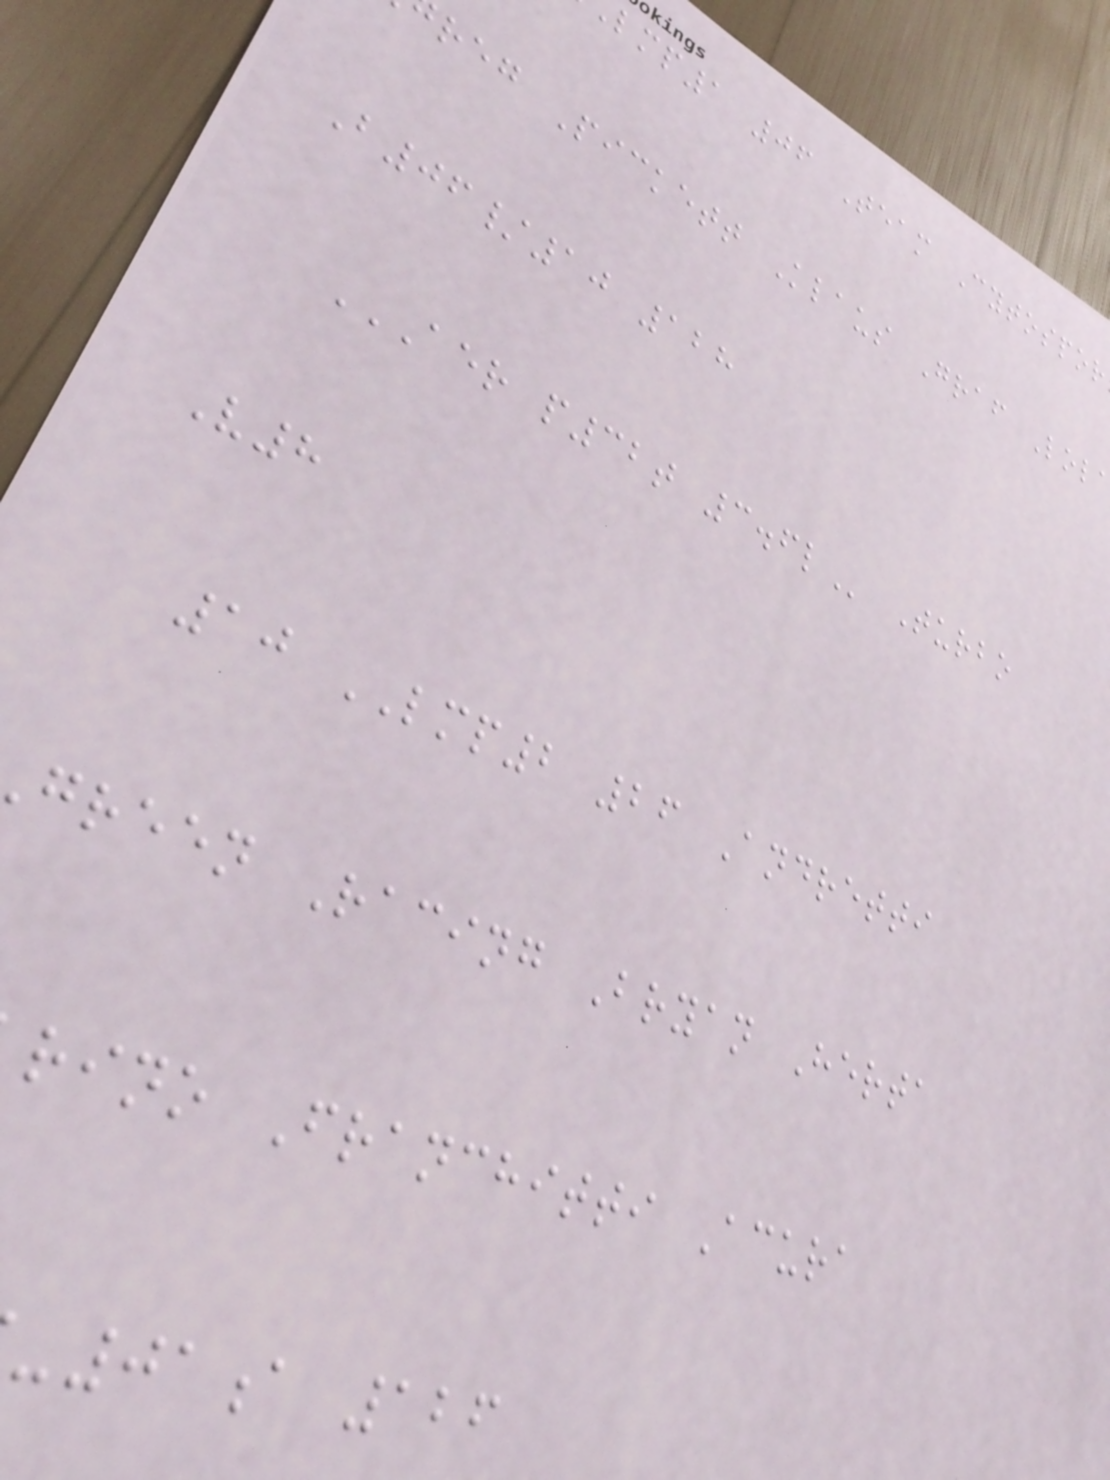lmp1 06 Team Cytospor
reg Pickett Klaus Graf Lol
B06/10 128
AER P32T 3.6L Turbo
V8
10 LMP2 26 Andretti
green Racing Bryan Herta
rino Franchitti Acura
-01a 126
